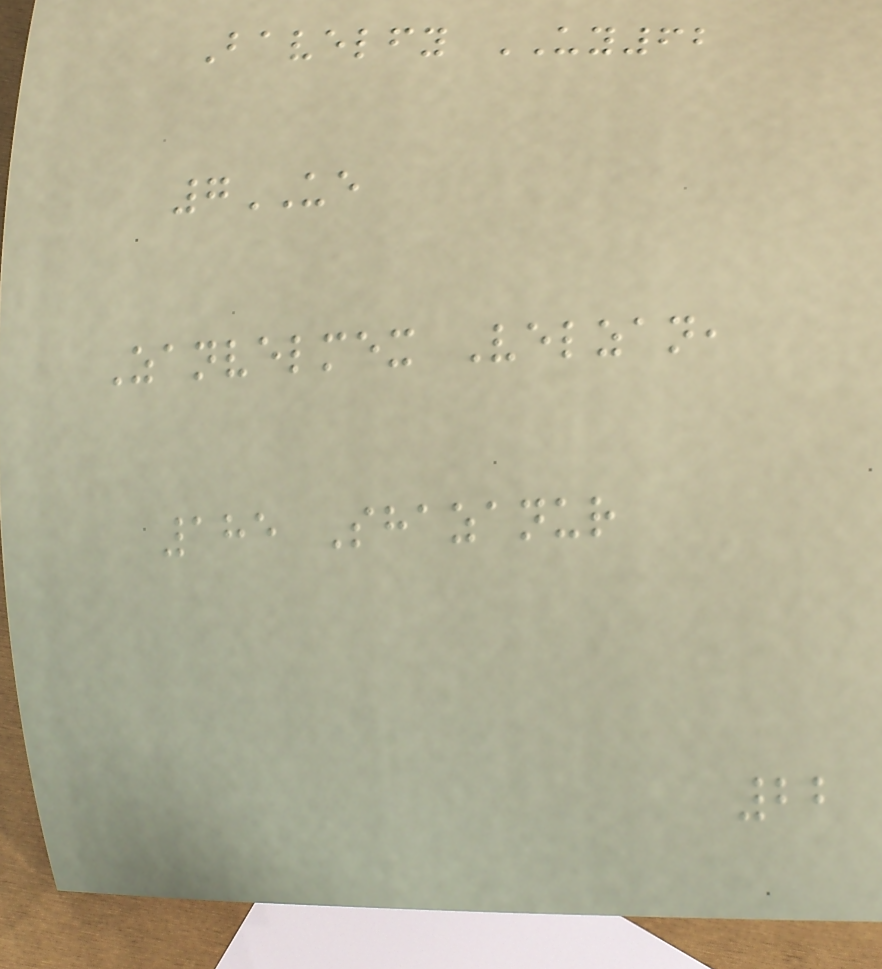Bavelfy UY62
7UE
Zanvelmex Velzan,
185 Shazanur
22
